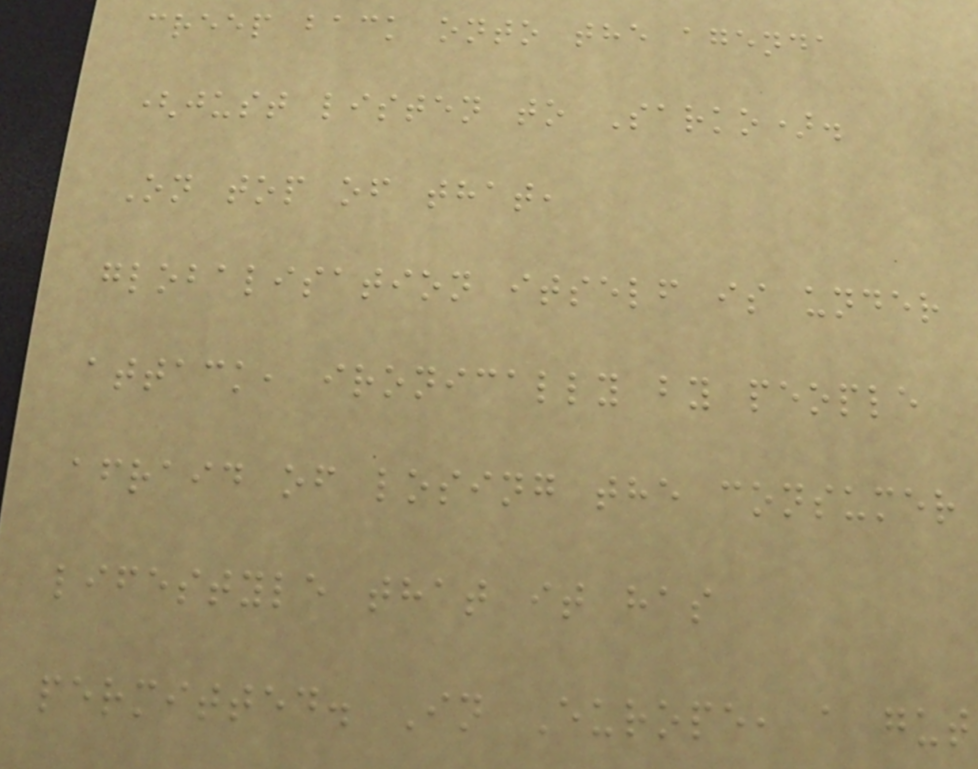creep back onto the agenda
(just listen to Sarko).
On top of that,
globalisation itself is under
attack, ironically by people
afraid of losing the consumer
lifestyle that it has
permitted. In Europe, a gut
